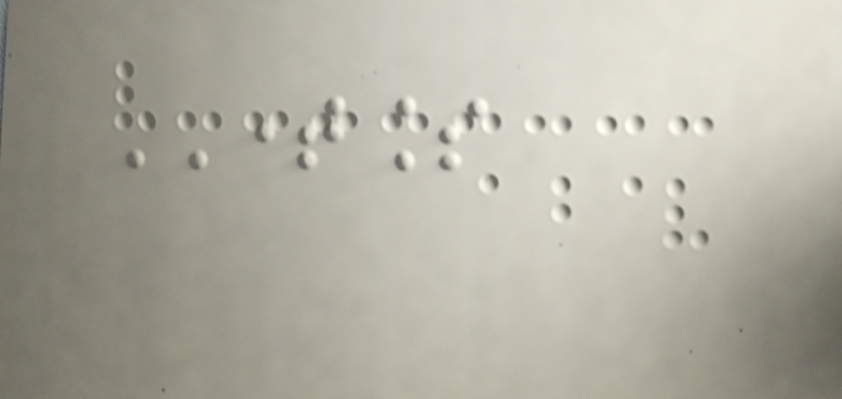TIMELESS
